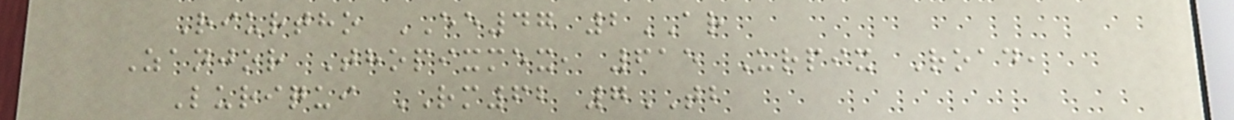Riurtho EE47 2AR
Zanjor Thopixmex, 615 Urpix Road,
Luriqui RM62 7TB
